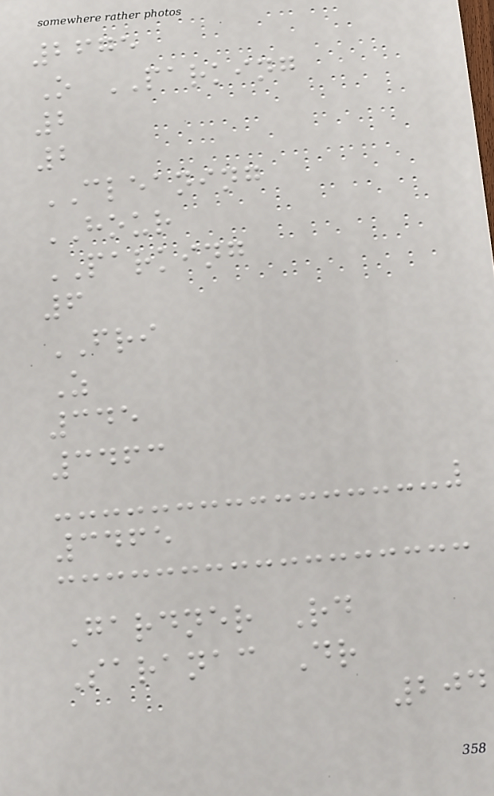2675
O PARKING
2
2
CLEANING
HOUR
PARKING
6
FRI
Z
345
3463
3465
Gardner Rd
Saranac Dr
204
